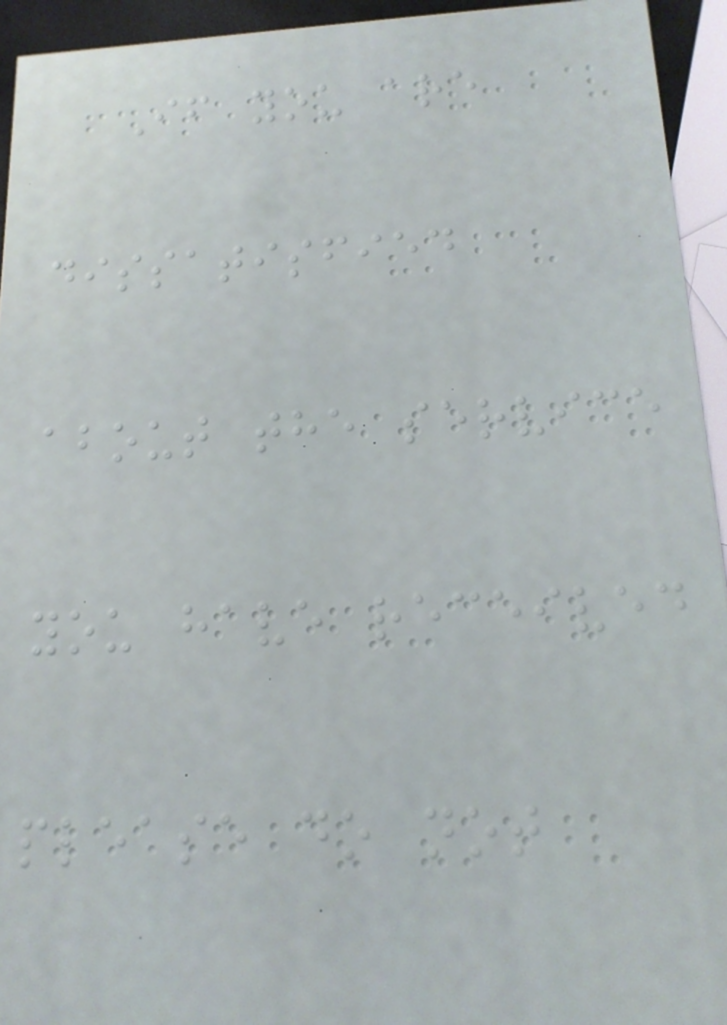If you are
dissatisfied
about the service
you have received
please do not
